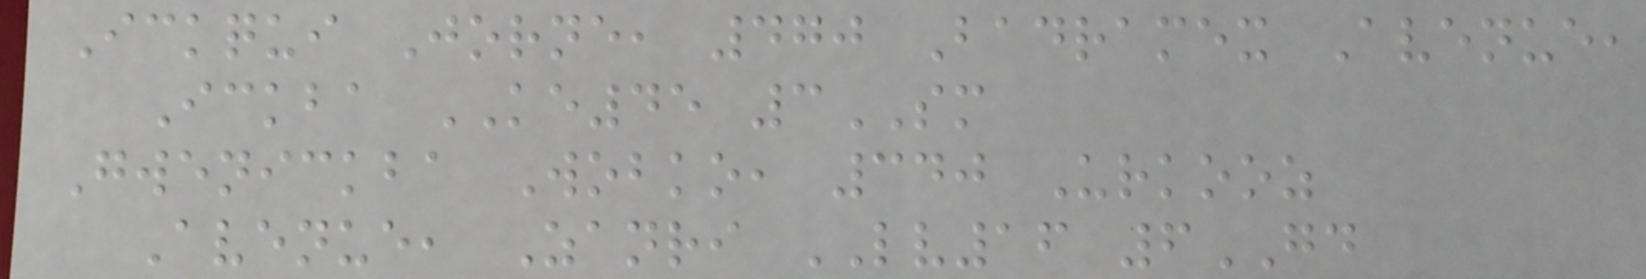Ickqui Jorne, 470 Badramex Avenue,
Ickba KE45 3SM
Gwenickba Wobko, 340 Urkooz
Avenue, Zanri LV16 6GD
